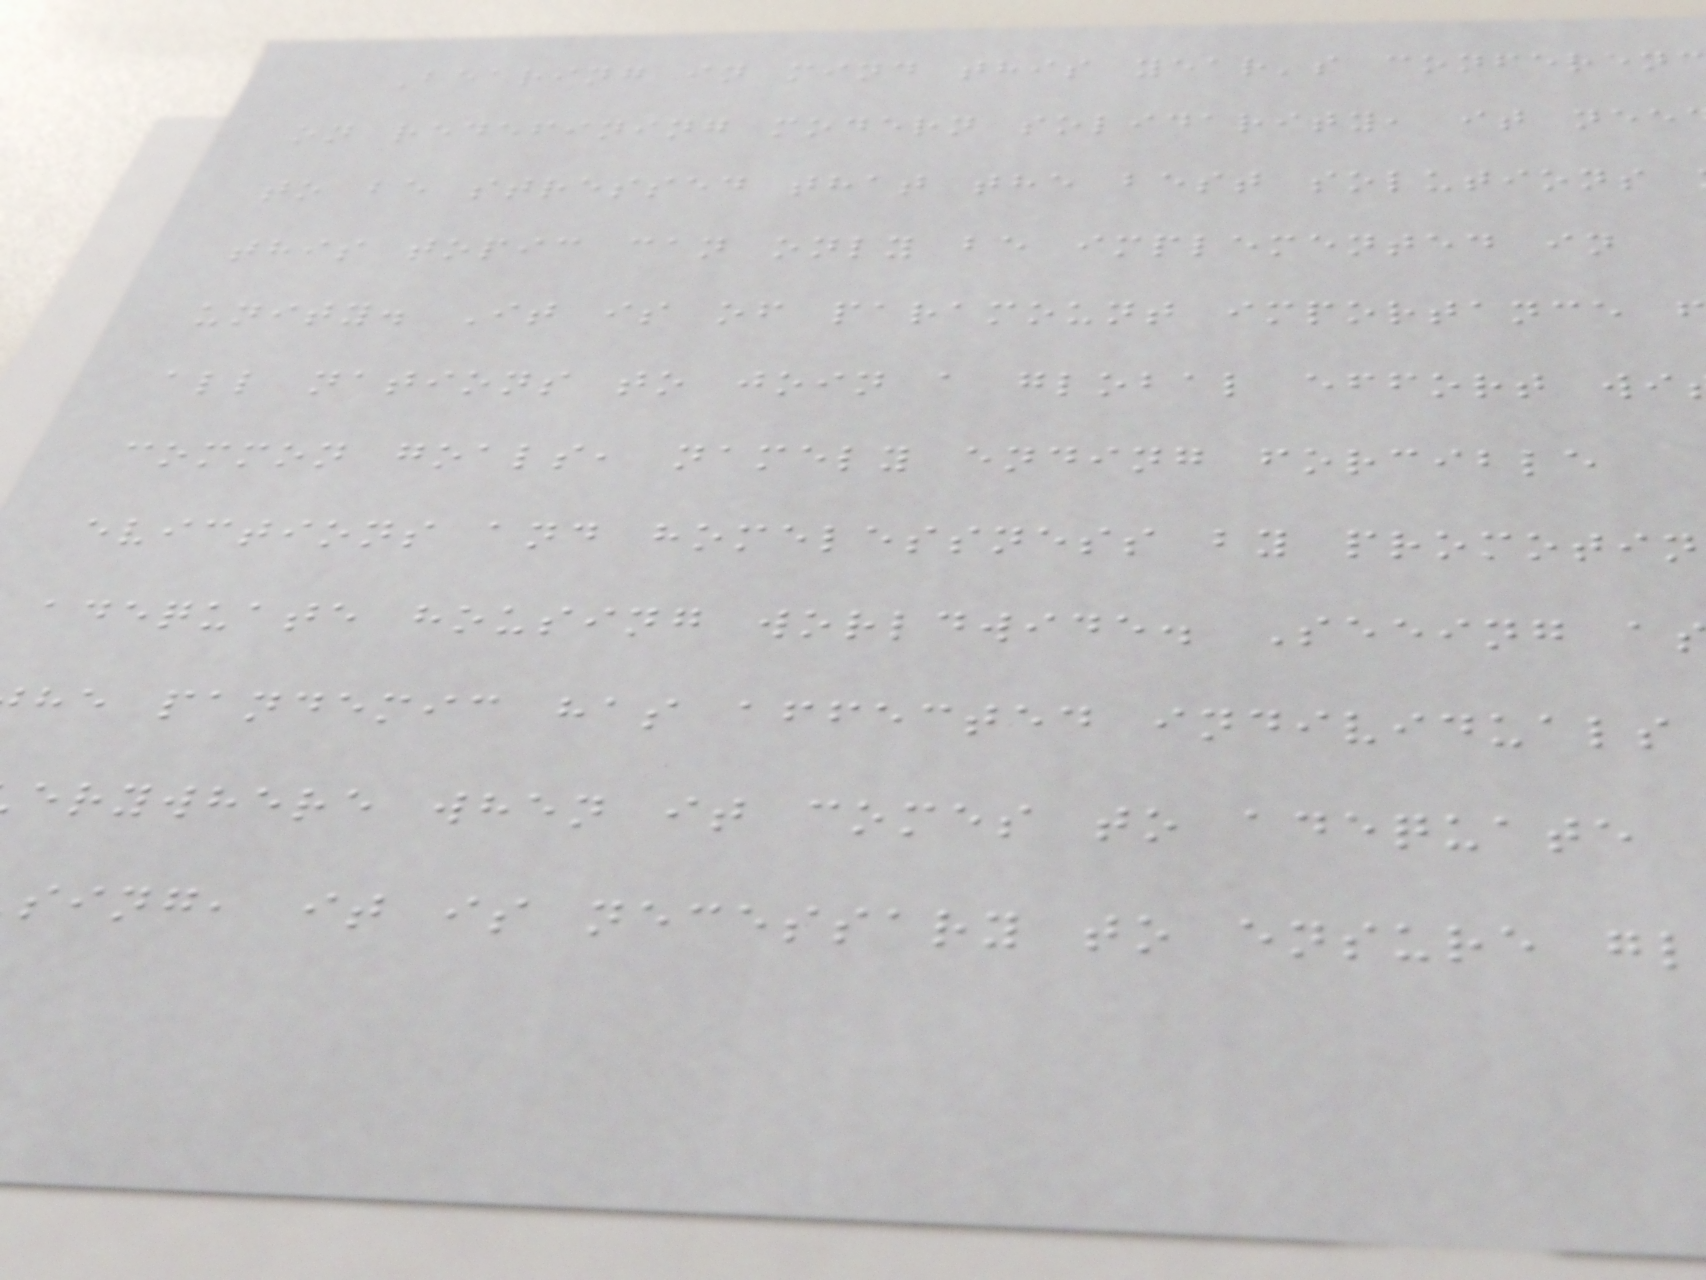Bearing in mind this year's conferenc
on redefining modern solidarity, it nee
to be stressed that the best solutions
this topic can only be implemented in
unity. It is of paramount importance
all nations to join a global effort wi
common goals, namely ending forcible
evictions and homelessness by promotin
adequate housing worldwide. Seeing a
he pandemic has affected individuals
erywhere when it comes to adequate
sing, it is necessary to ensure gl
